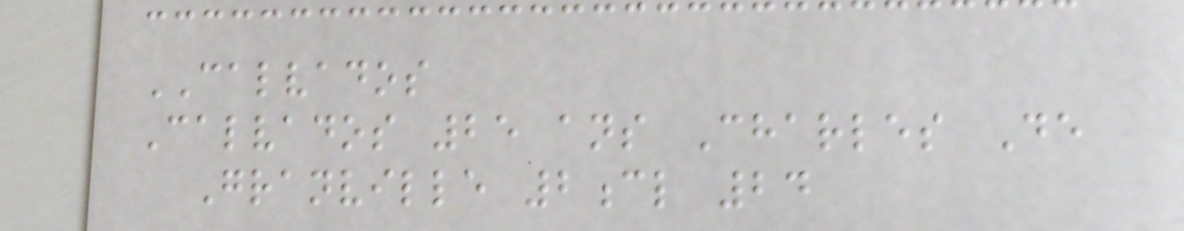CALVADOS
Calvados 25 ans Charles De
Granville 2cl 24
